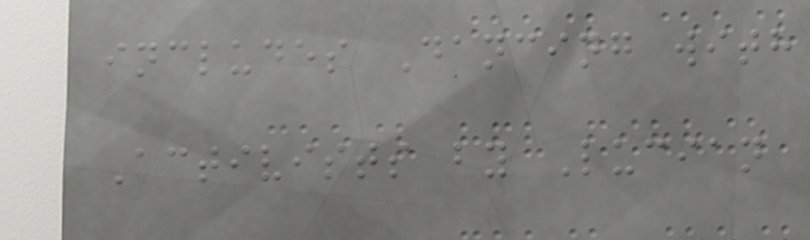includes Dancing with
Activists by Lucian
